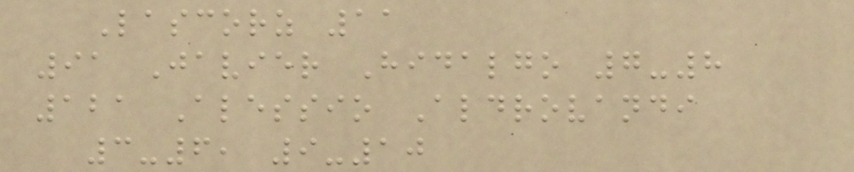Lascorz 11
91 Javier Hidalgo 7-8
121 Alessio Aldrovandi
3-6, 9-10
